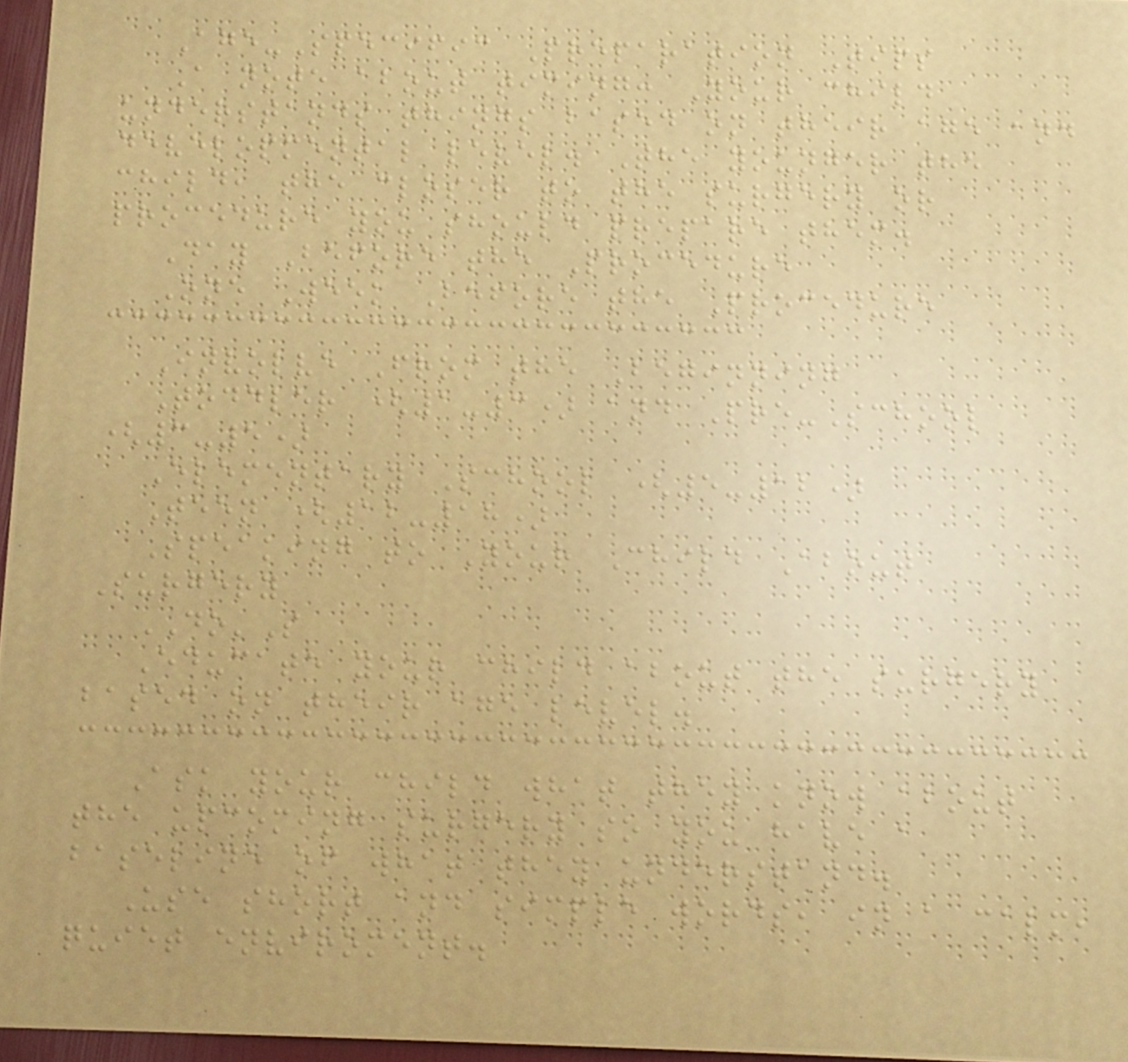Age-Specific Preparation Tips
A note about timing: Your child
understands things based on their age and
developmental level. The younger the
child, the closer to the surgery or
procedure you should prepare them.
Day Before the Procedure
One Week Before the Procedure
Involve From the Beginning
Toddler (1-3) and Pre-School
(3-5)
Elementary School (5-12)
Teen (12-18)
Speaking to Your Child About
Surgery
DO'S
Educate your child about the surgery
based on their age level.
Ask your child what they know about
the upcoming surgery so you have a
baseline of what they understand.
Use short and simple words, in a calm,
quiet enviroment.
